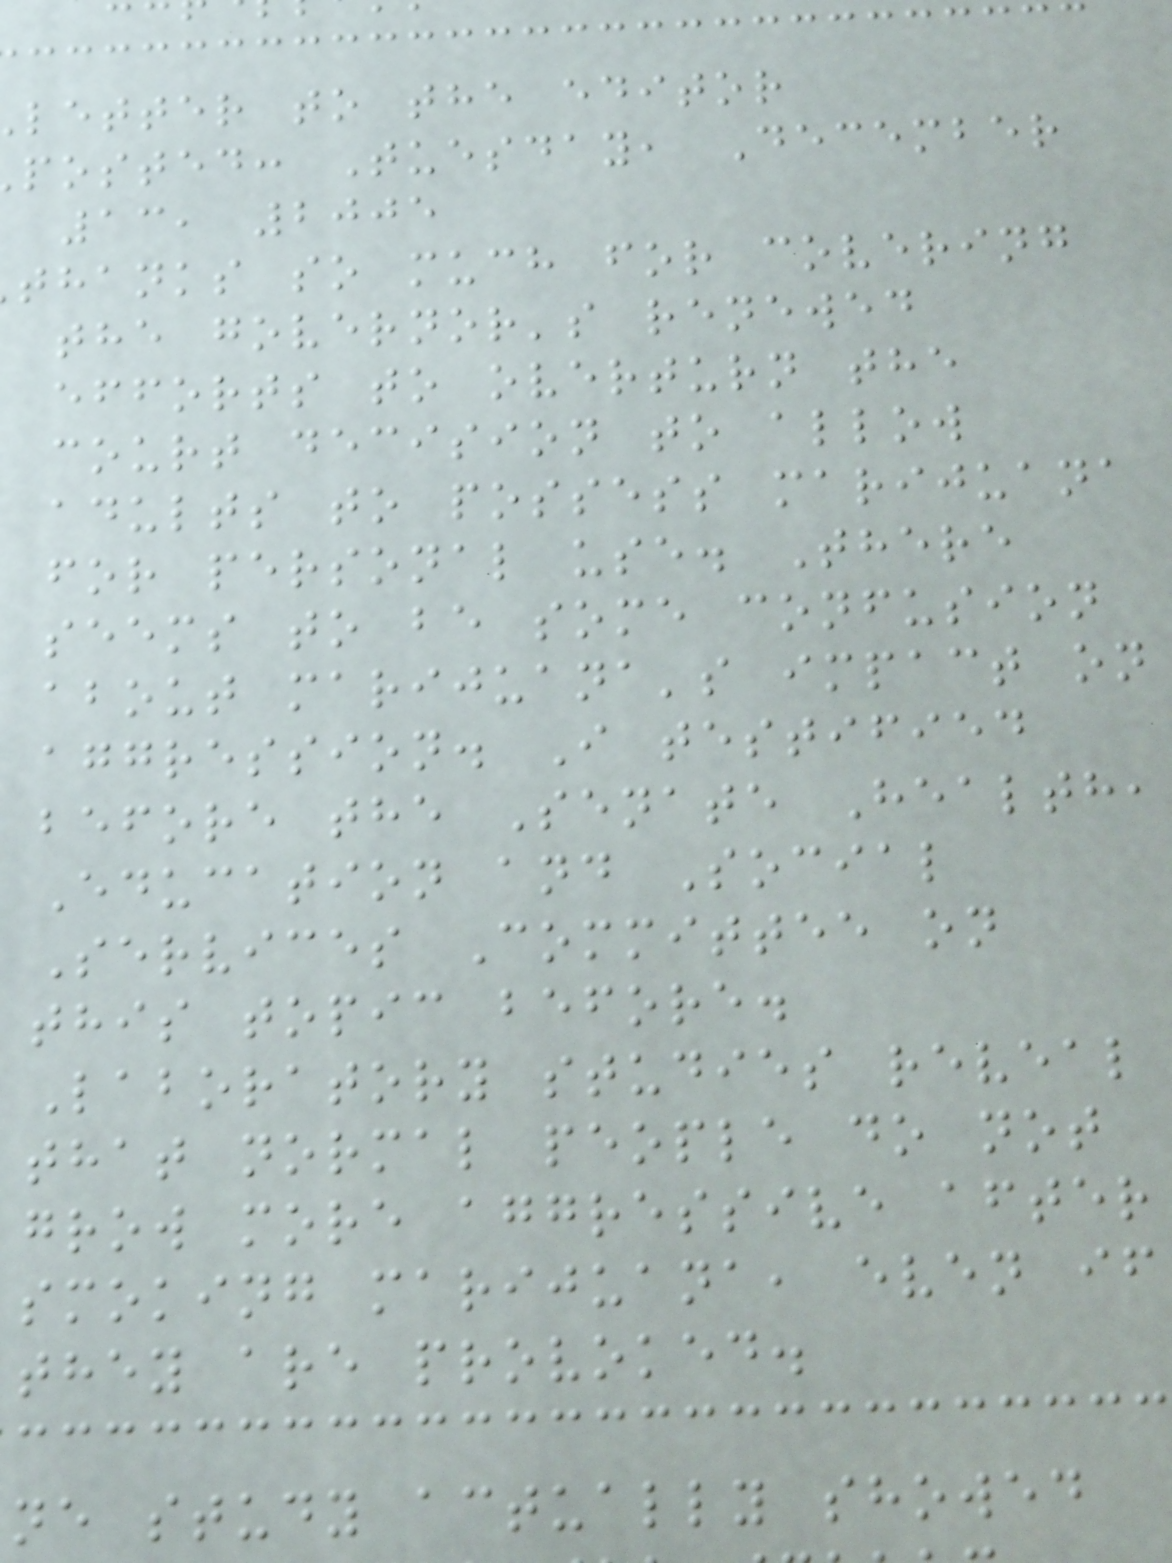letter to the editor
posted: Tuesday, December
13, 2005
thanks so much for covering
the governor's renewed
efforts to overturn the
court decision to allow
adults to possess marijuana
for personal use. There
seems to be some confusion
about marijuana's impact on
aggression. I testified
before the Senate Health,
Education and Social
Services Committee on
this topic before.
Laboratory studies reveal
that normal people do not
grow more aggressive after
smoking marijuana, even if
they are provoked.
ne study actually showed
